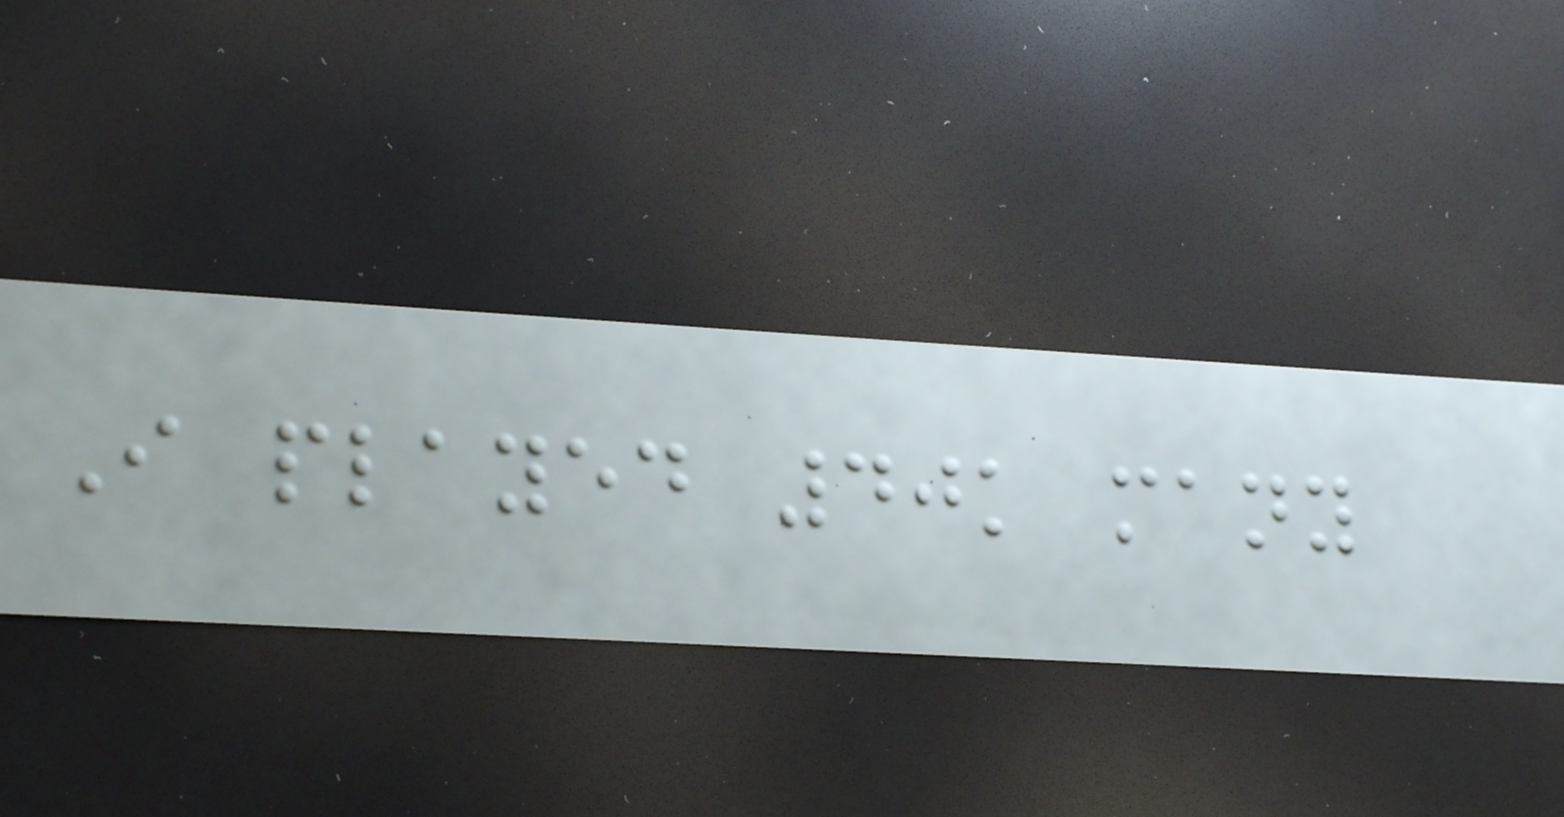I played 40k many
